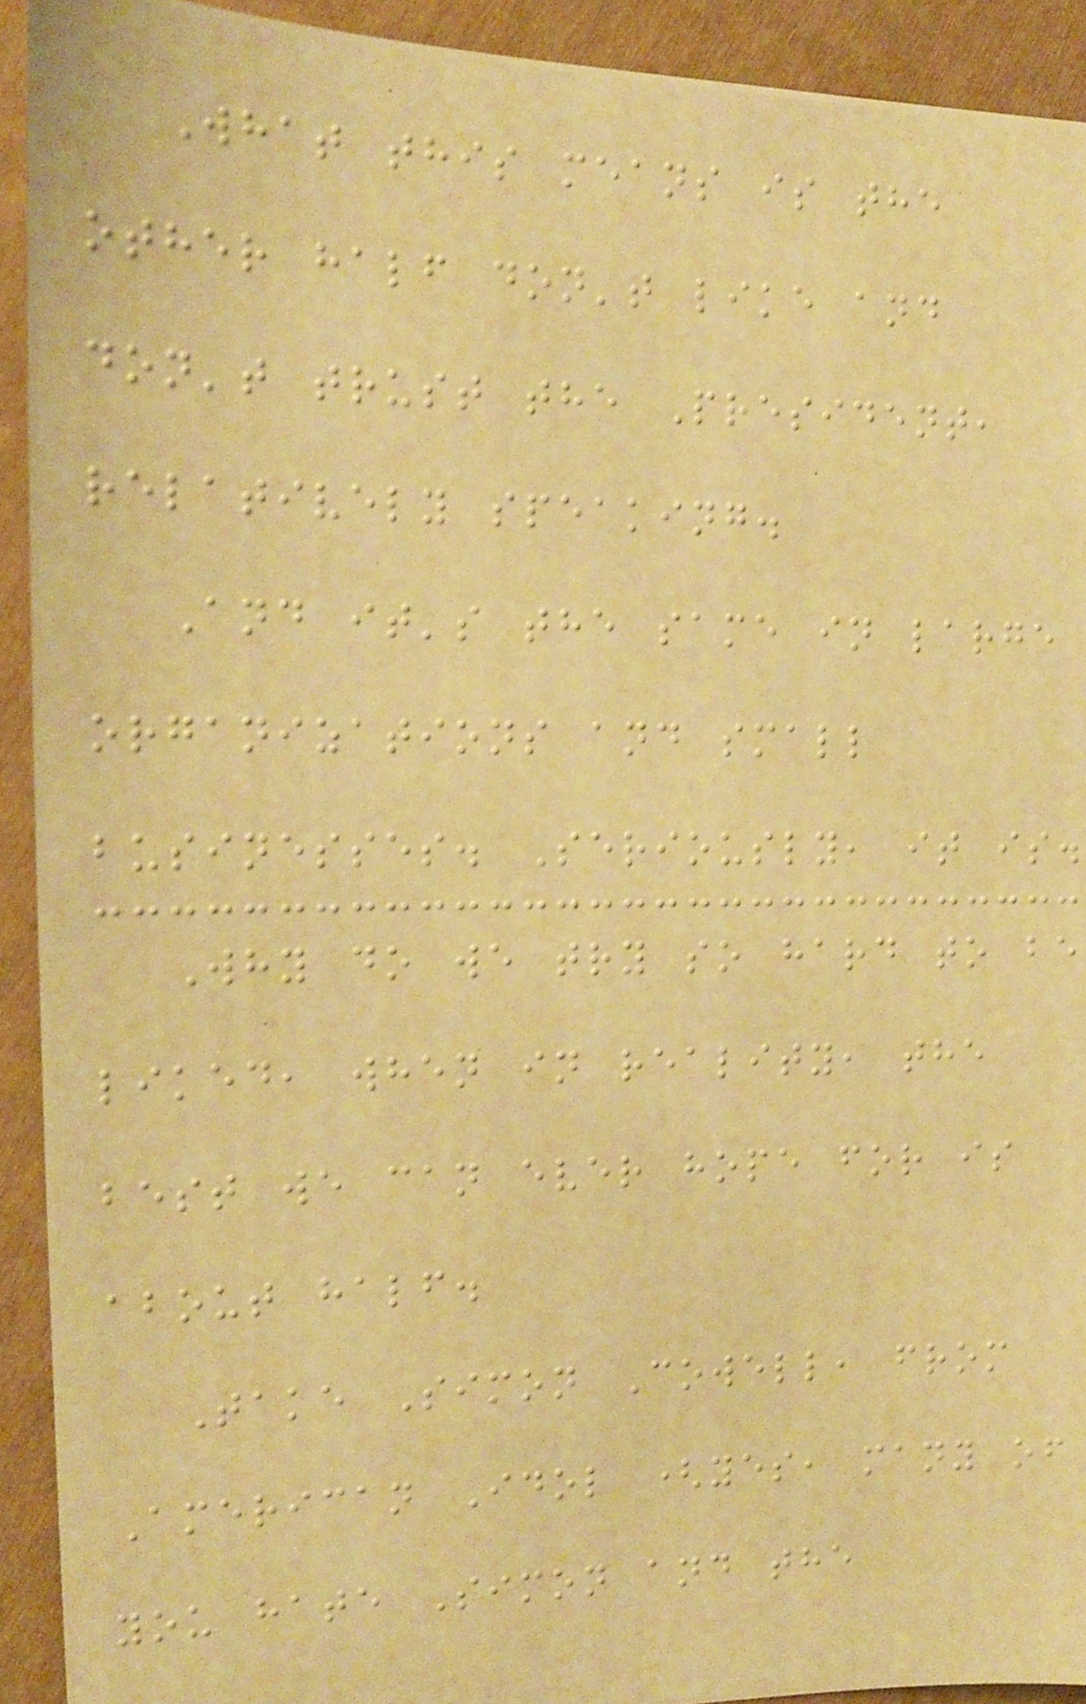What this means is the
other half don't like and
don't trust the President,
relatively speaking.
And it's the same in large
organizations and small
businesses. Seriously, it is.
Why do we try so hard to be
liked, when in reality, the
best we can ever hope for is
about half.
Take Simon Cowell, from
American Idol (yes, many of
you hate Simon and the
